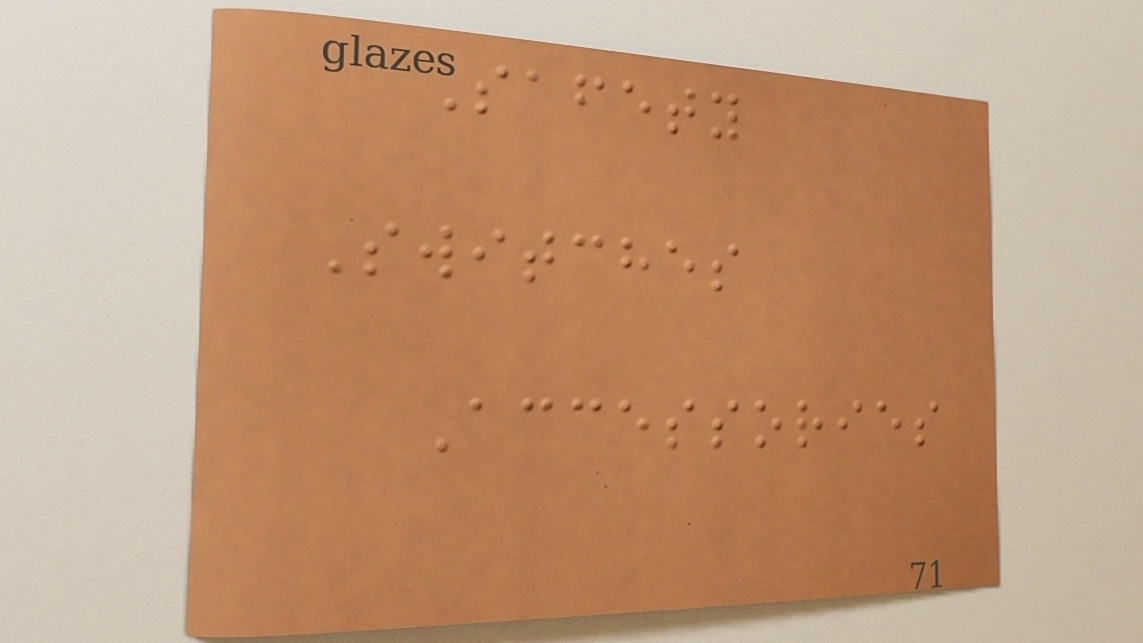Safety
Switches
Accessories
